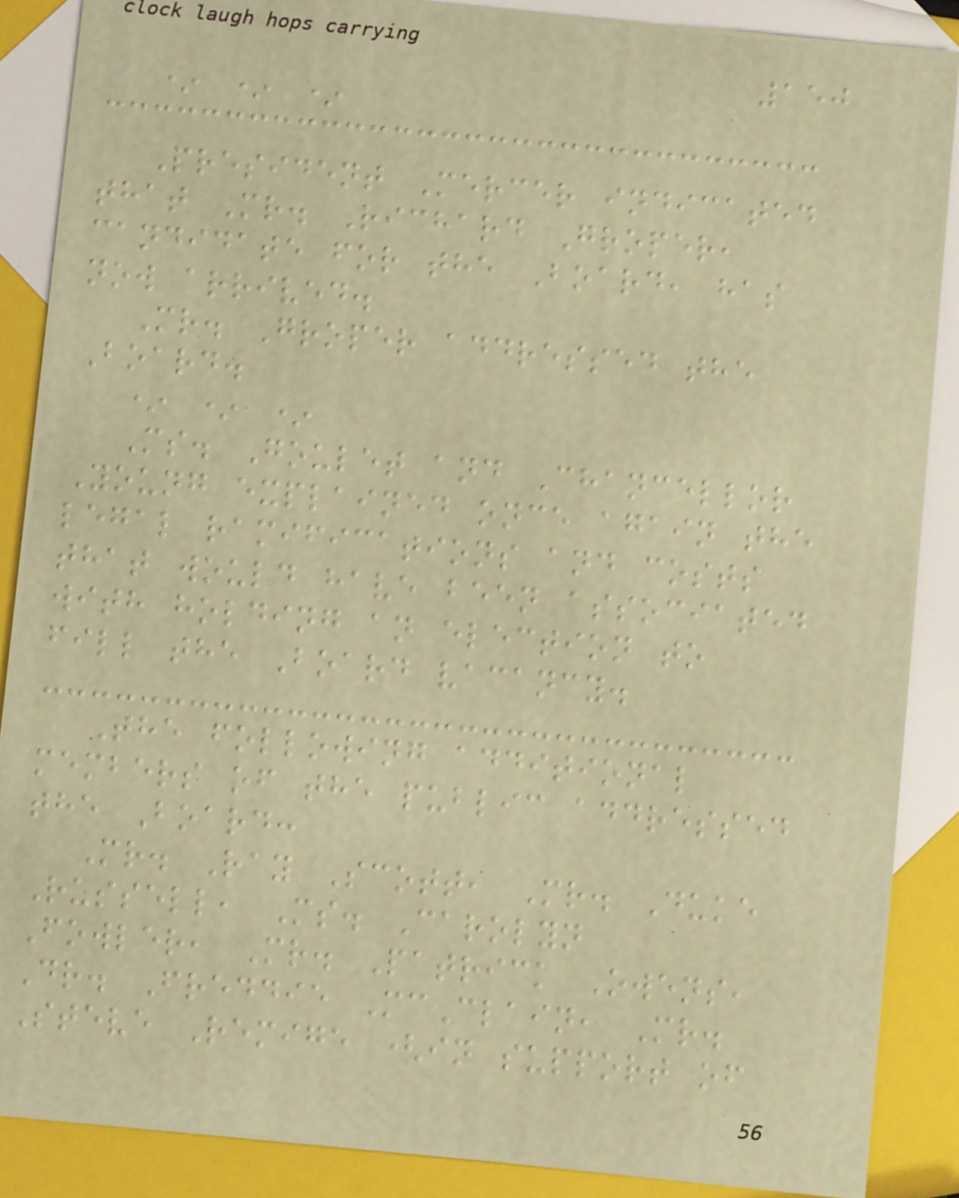150
* * *
President Mercer indicated
that Mr. Richard Groper,
candidate for the Board, has
now arrived.
Mr. Groper addressed the
Board.
* * *
Ms. Goulet and Chancellor
Young explained once again the
legal ramifications and costs
that would have been associated
with holding an election to
fill the Board vacancy.
The following additional
members of the public addressed
the Board:
Mr. Ray Scott, Mr. Duke
Russell, Ms. Carolyn
Fowler, Mr. Patrick Owens,
Dr. Freddie McClain, Mr.
Steve Remige (in support of
